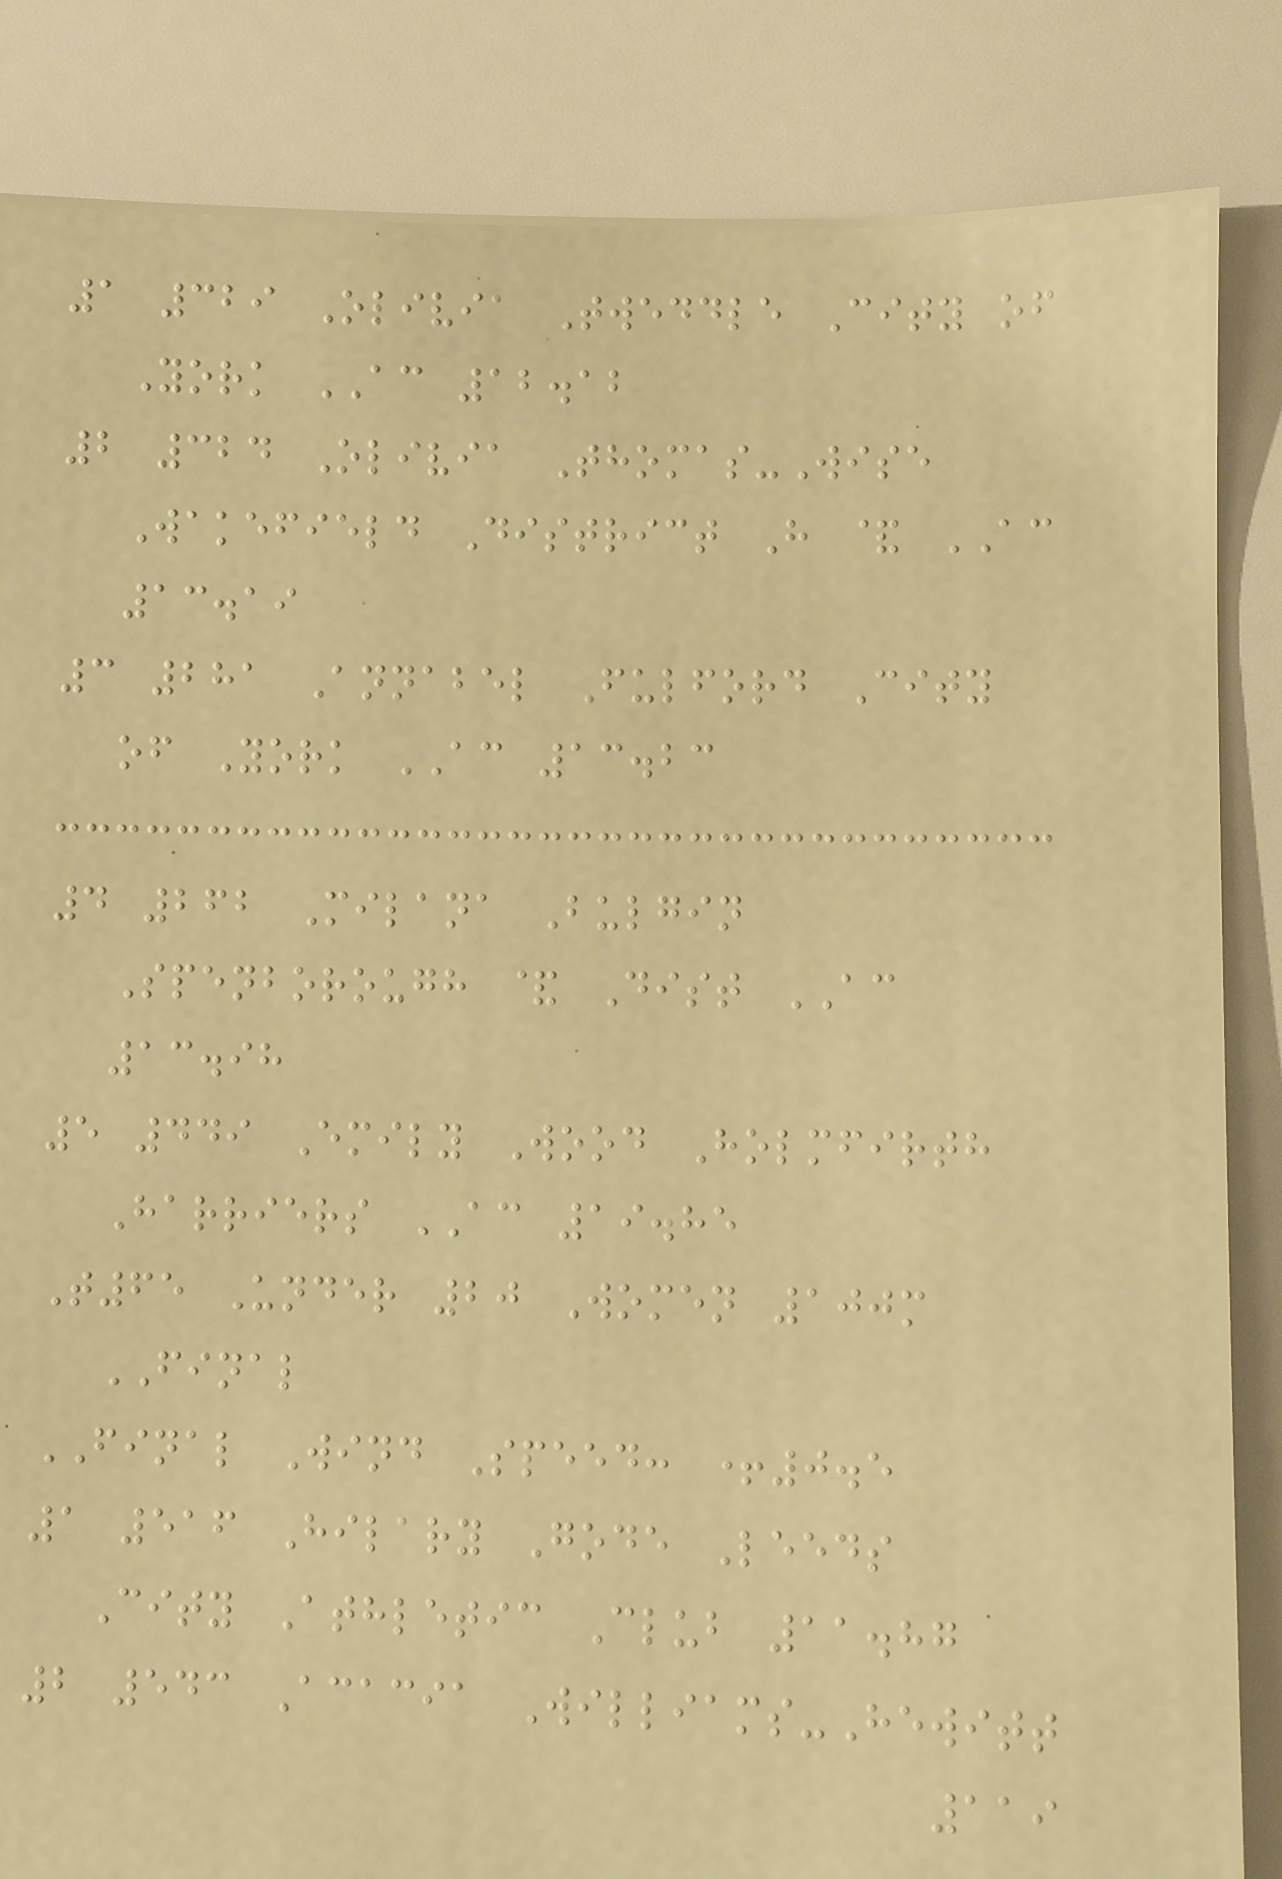1 329 Olivia Tweddle City of
York AC 12.12
2 324 Olivia Thomas-Wise
Wakefield District H & AC
13.19
3 281 Annabel Fulford City
of York AC 13.23
4 262 Milana Bulgin
Spenborough & Dist AC
13.98
5 449 Emily Wood Holmfirth
Harriers AC 19.85
T65 Under 20 Women 100m
FINAL
FINAL Wind Speed: +0.5
1 516 Hilary Gode Leeds
City Athletic Club 11.87
2 543 Acacia Williams-Hewitt
119
